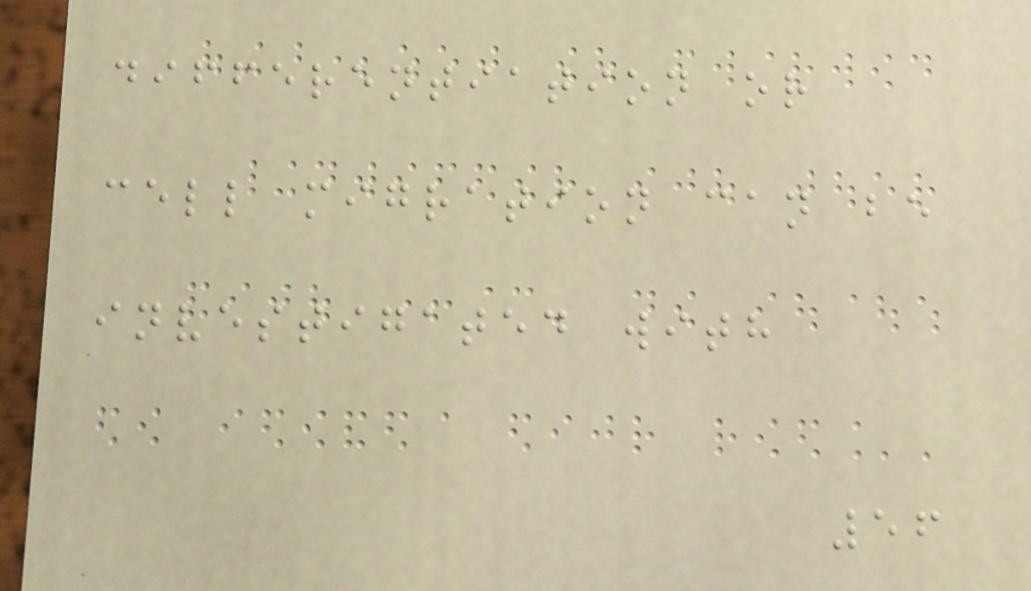differentiation or
cell migration can be
investigated with
56
